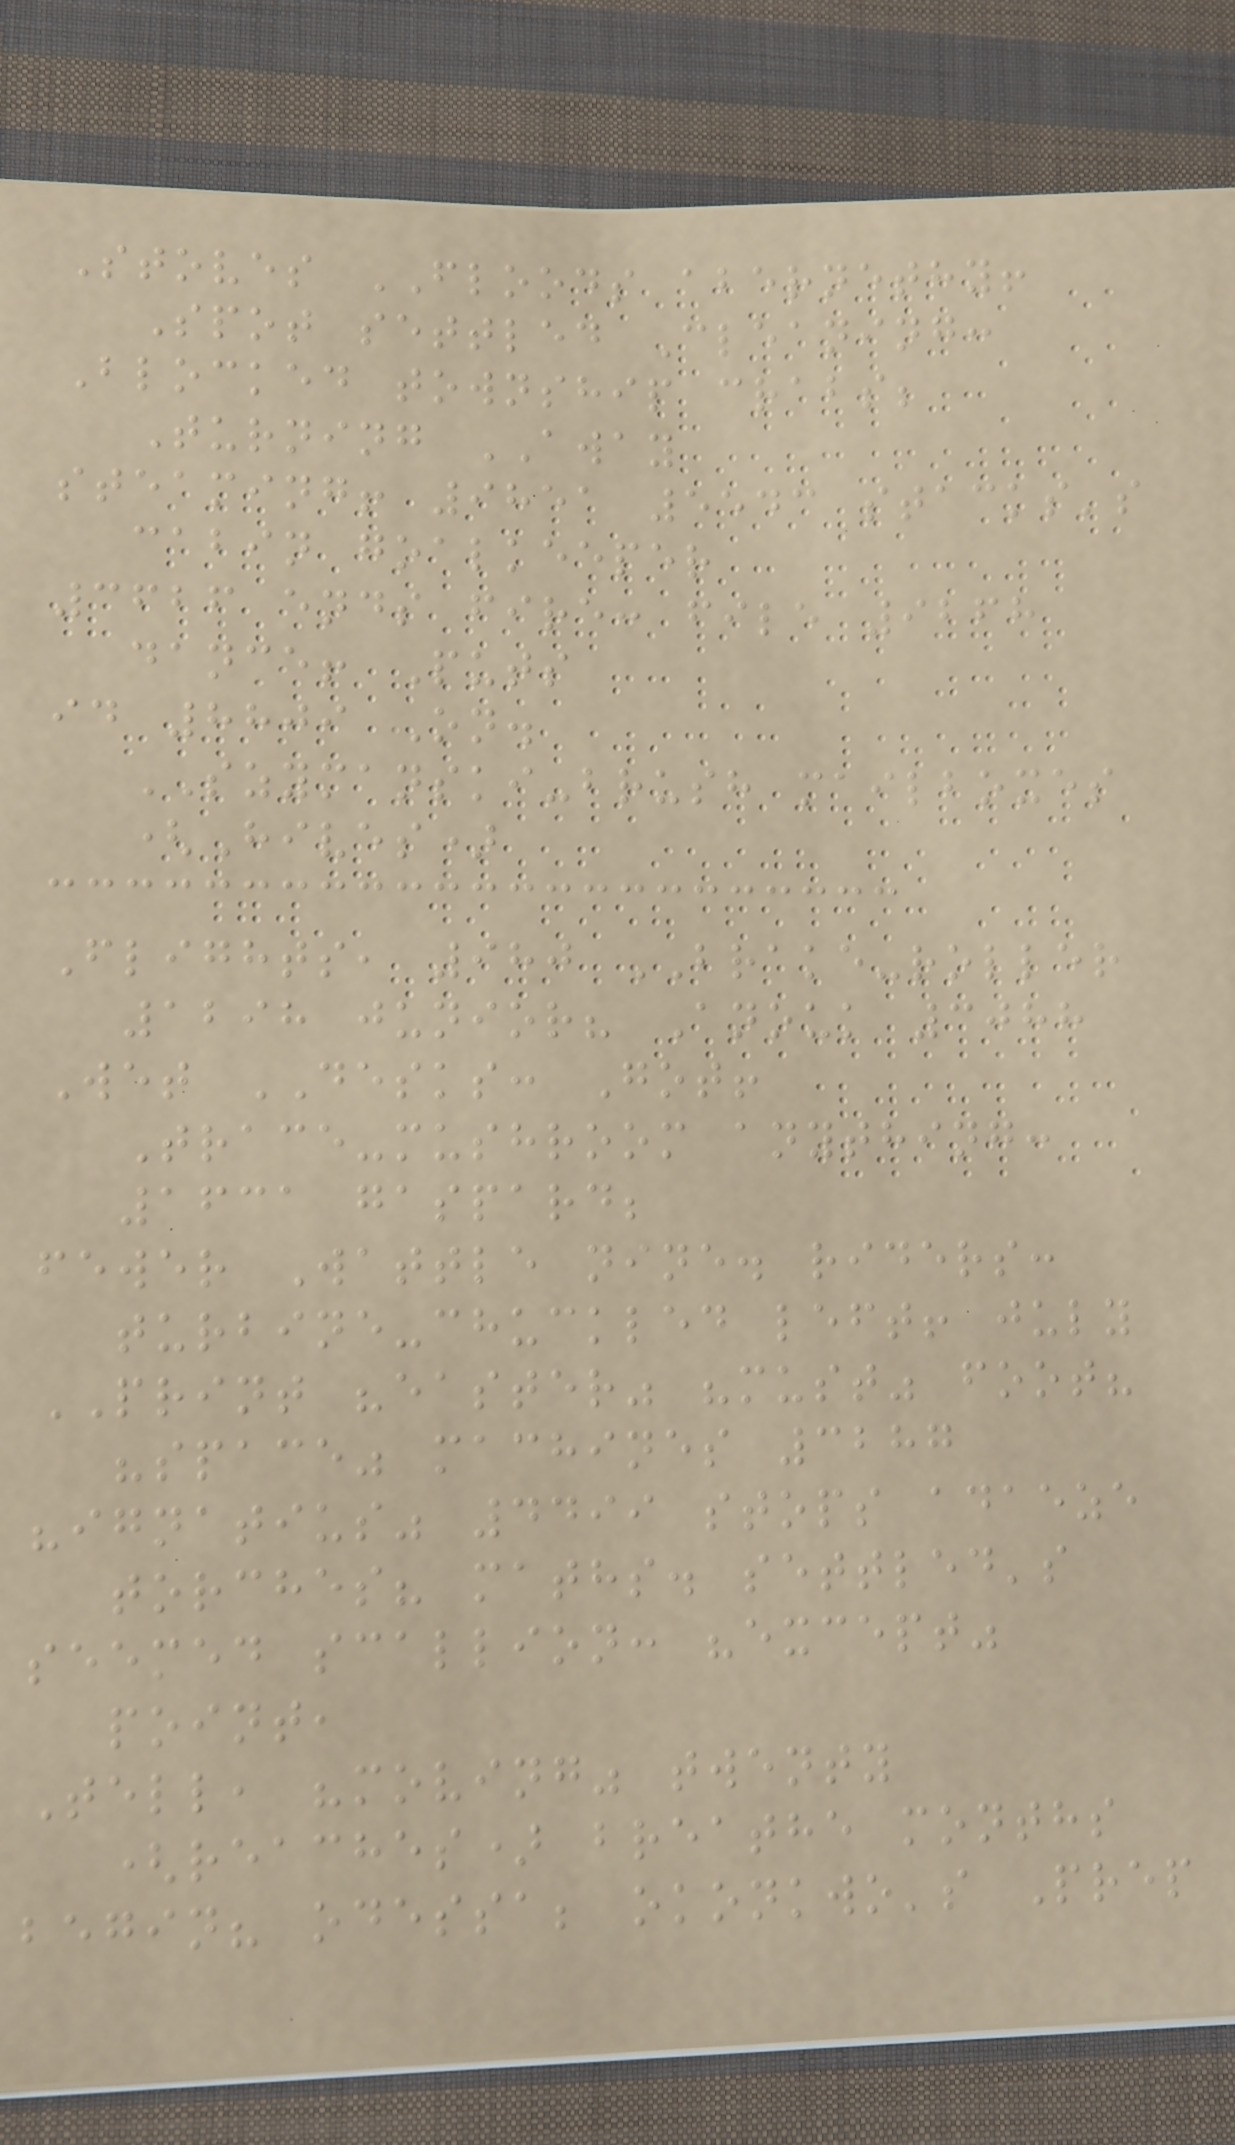Stoves FLOODS abernethy!
Spot settled Cleaning:
Blocked township crabs;
Turning AWAY
steaming! 9851 5543 stacks's
cabin goalkeeper
3626 ends fire: file 9268
dance! Puts
id 8809 On.
SZYMANSKI-brush mailboxes
(Hives)
Flights, 980 BRAKE-roller
1298 junior? Anouk 3088
Wet DESKS: Got!
Trace-mushroom anything:
1631 gaspard;
fewer Wattle nine. riders:
turbine-chuckled left! july
PRINT "easter" "must" foot?
"space" machines 3287
"ignatius" 4499 stops adaeze
torches? maths. settled's
seemed scallion: "except"
point,
Tell, "moving" twenty
(reaches) breathe months
begin? odessa; okonkwo's Prep
